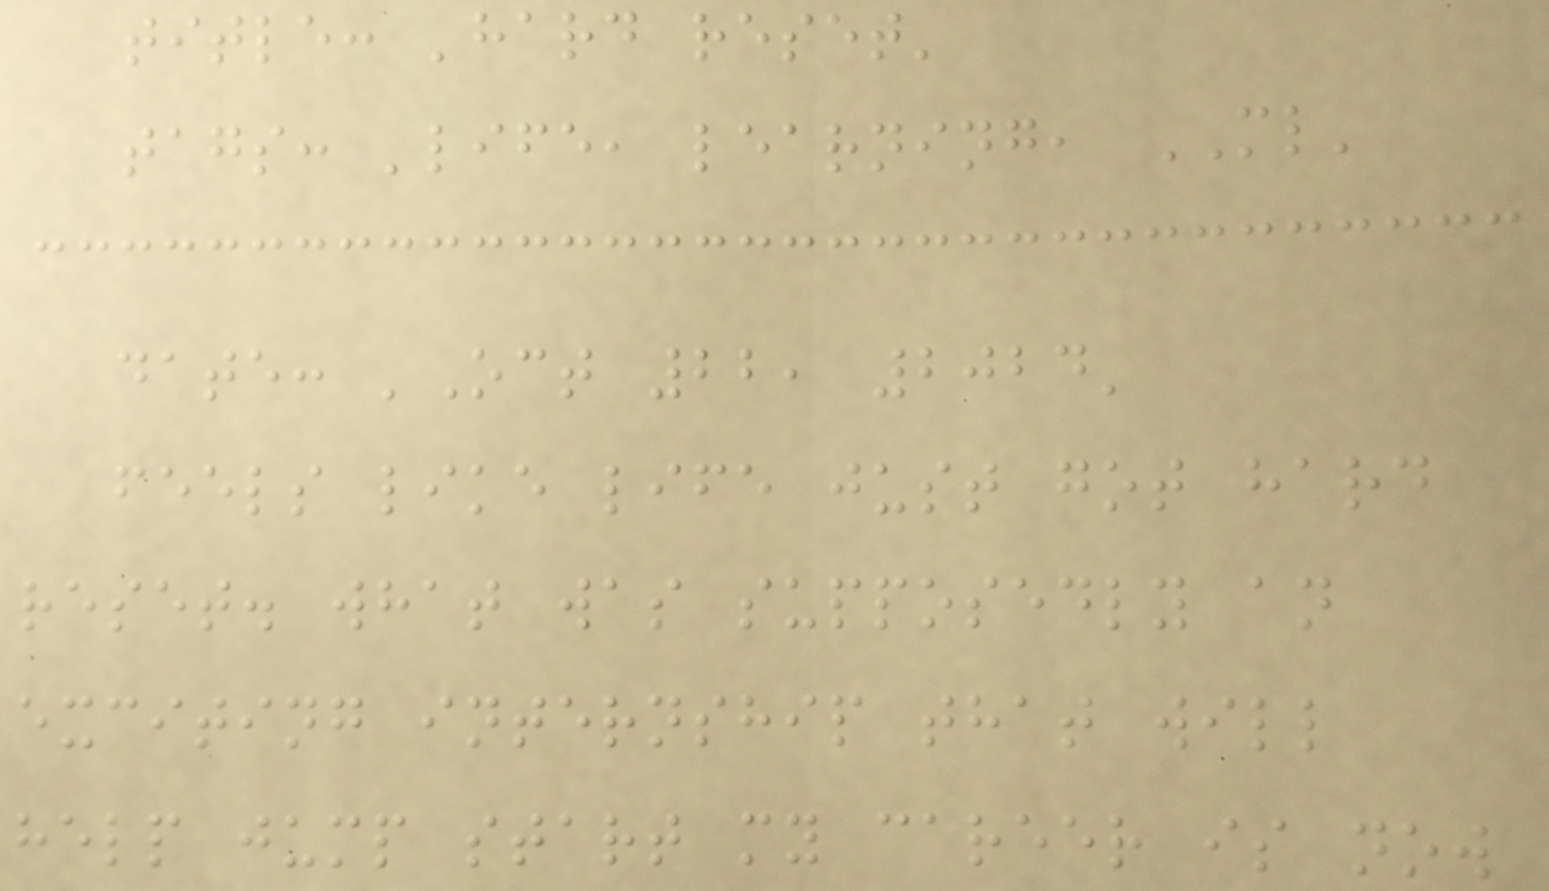title: 'hard reset'
tags: 'life, learning, ML'
date: 'Oct 22, 2024'
feels like life just got hard
reset. what was supposedly an
exciting internship that will
help jump start my career is now
